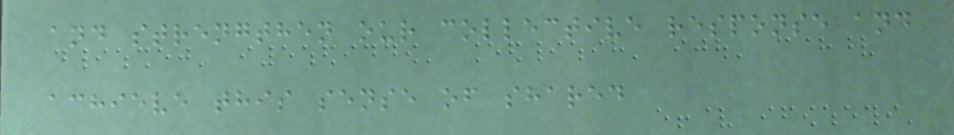and strengthen our collective response and
achieve this sense of shared
